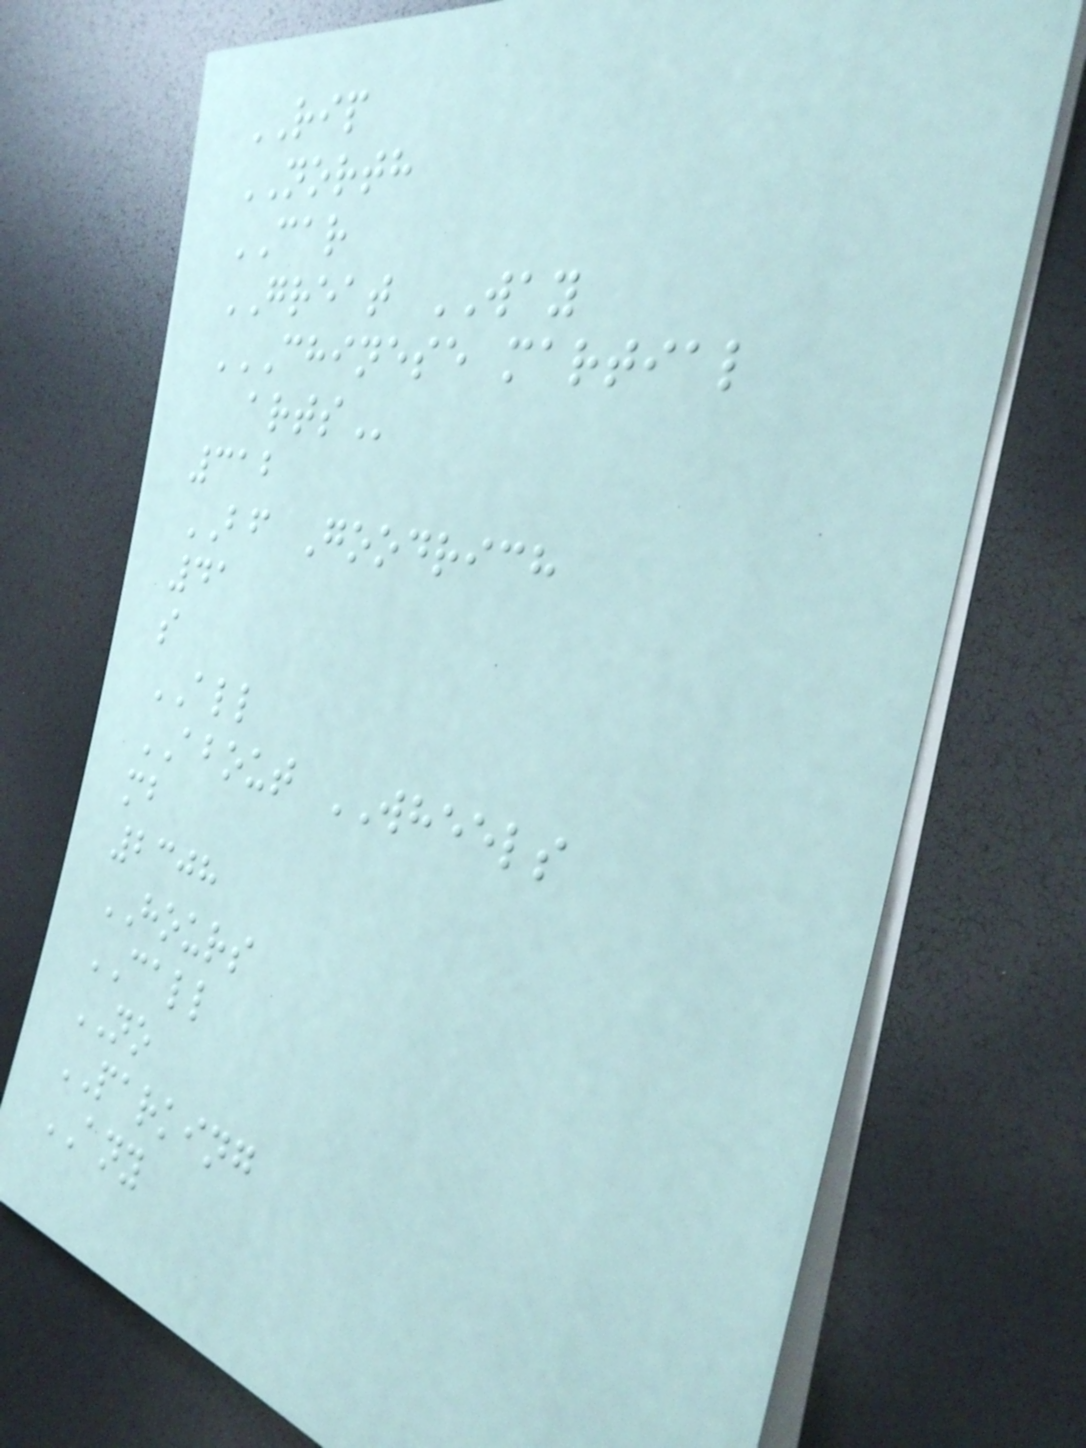RIP
NORTH
CAR
GREAT WAY
CHINESE MARTIAL
ARTS
312
BF Goodrich
41
s
ALL
ABOUT WHEELS
mb
2308
HOURS
CALL
NO
PARKING
ANY
